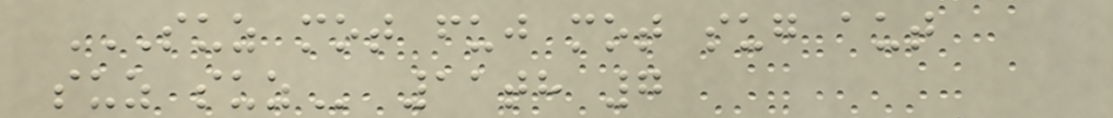SUZ MOT FUJ MOT SUG AUT
SUZ SUZ 11th 7
